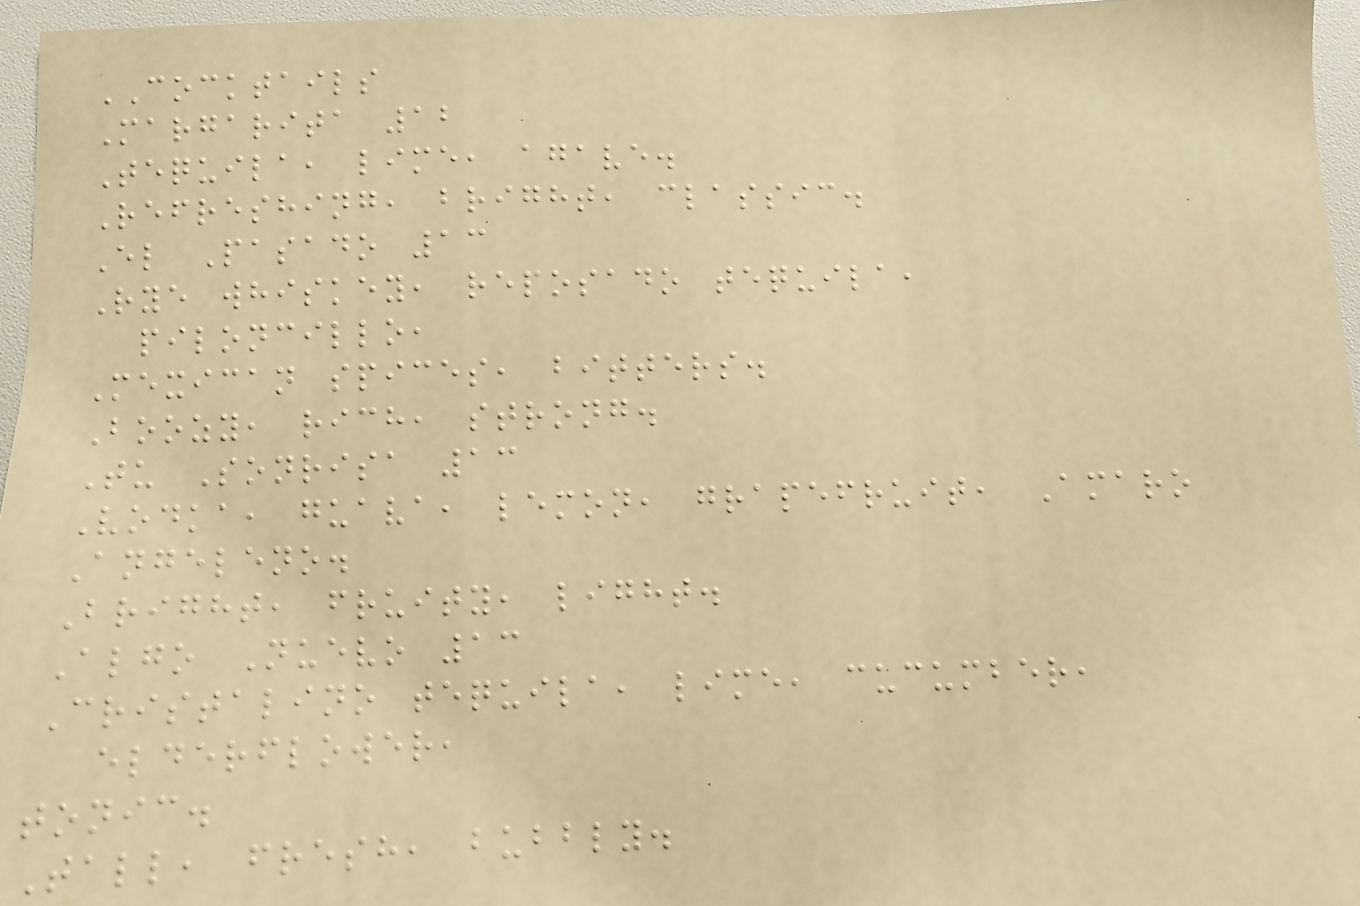COCKTAILS
Margarita 12
Tequila, lime, agave.
Refreshing, bright, classic.
El Pasado 13
Rye whiskey, reposado tequila,
piloncillo,
Mexican spices, bitters.
Boozy, rich, strong.
Tu Sonrisa 13
Vodka, guava, lemon, grapefruit, Amaro
Angeleno.
Bright, fruity, light.
Algo Nuevo 13
Cristalino tequila, lime, cucumber,
elderflower,
tonic.
Tall, fresh, bubbly.
